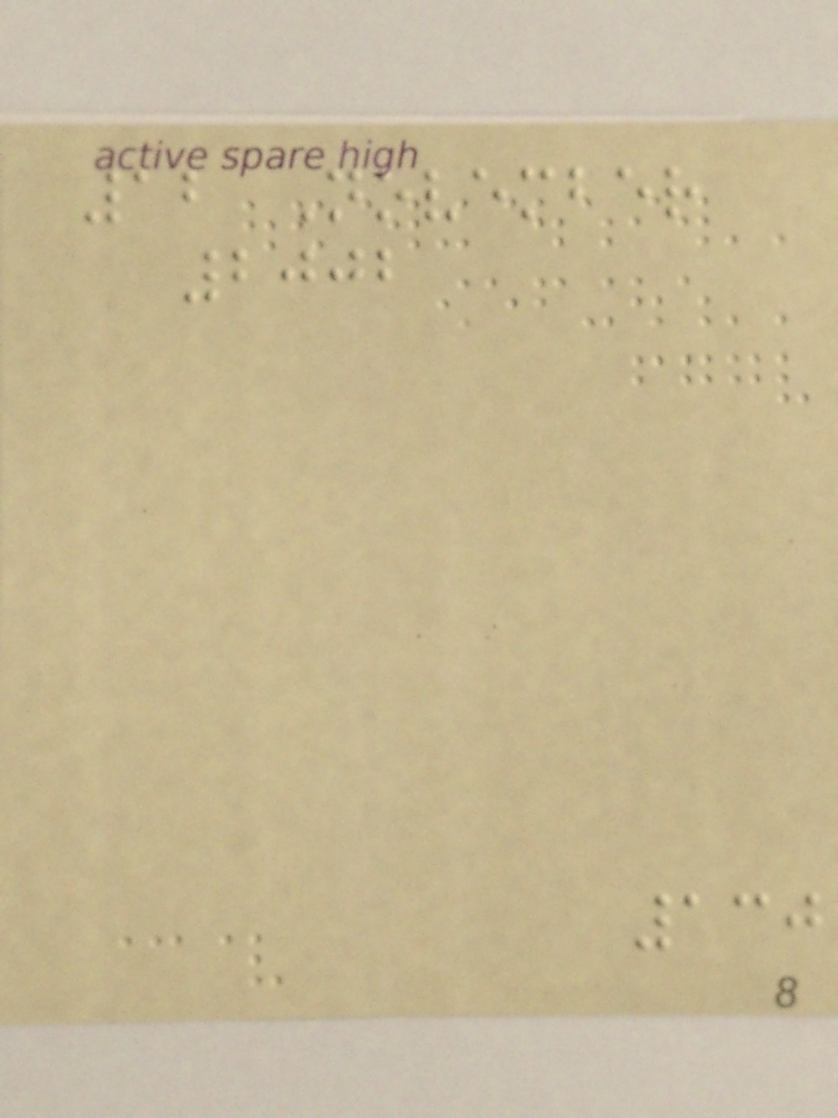12 November
2002
130
